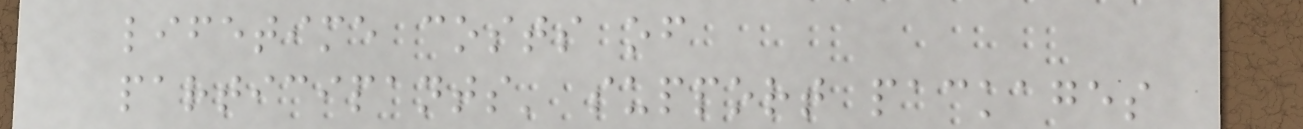lifetime costs of
participants' support packages
